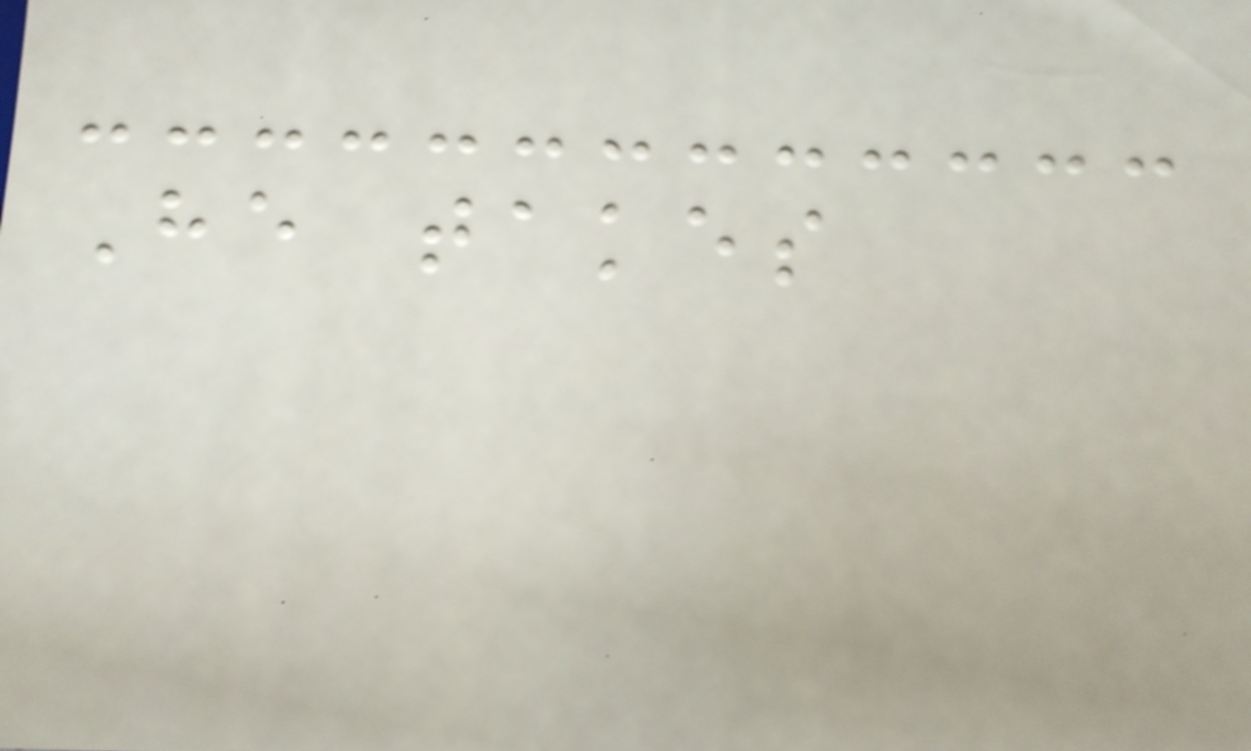He takes
